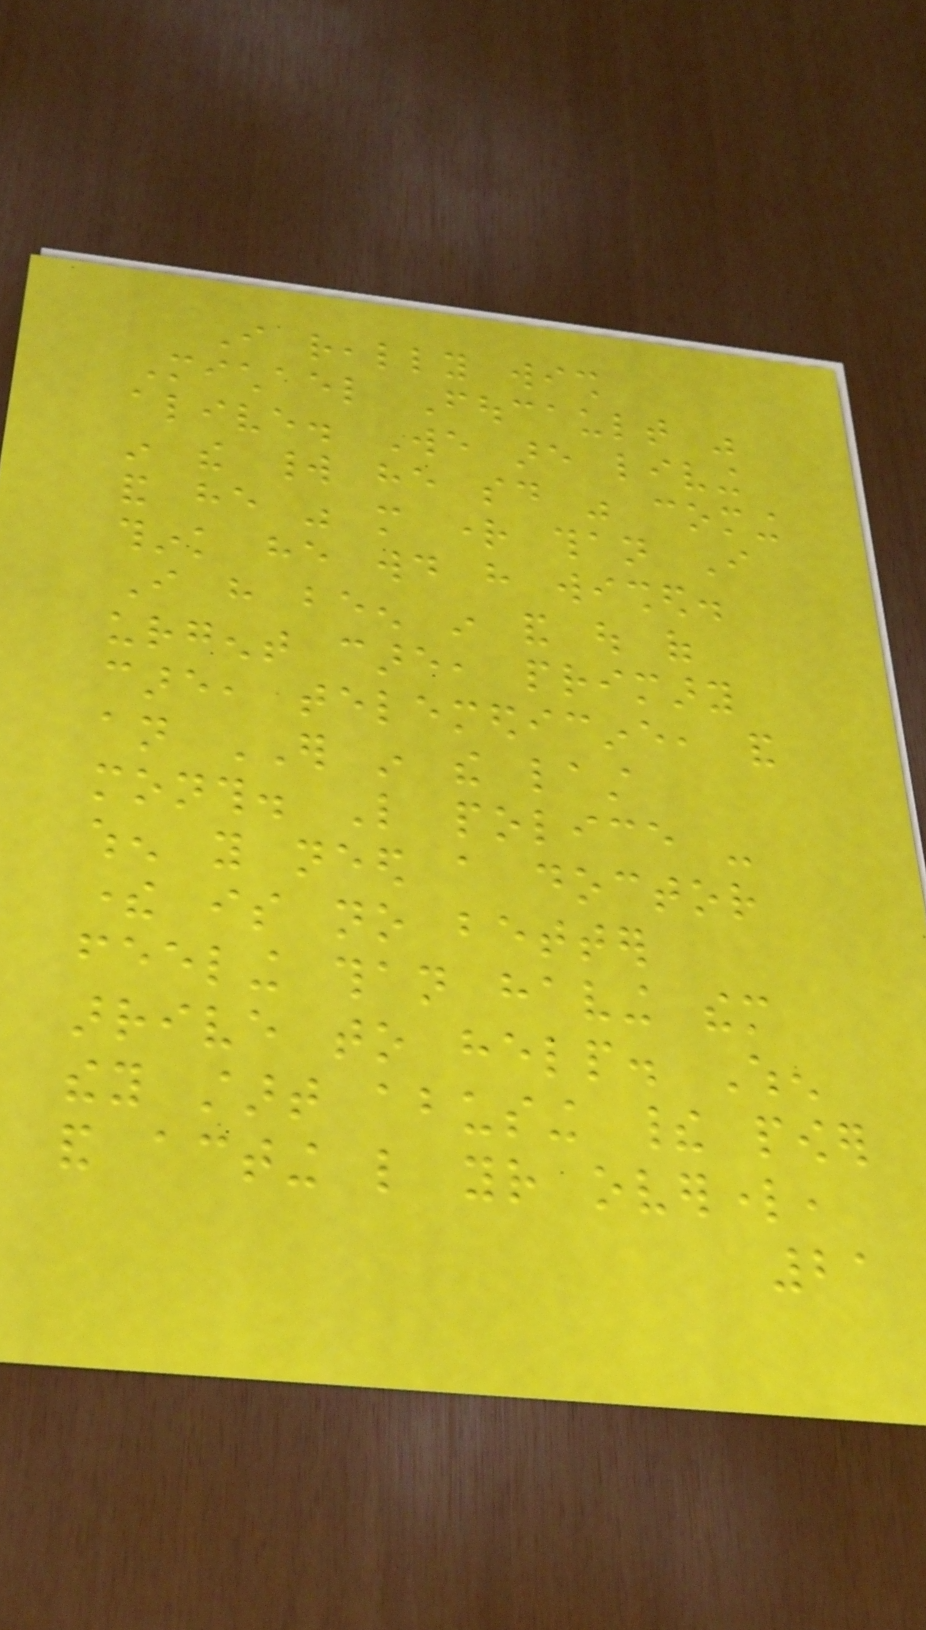I really wish
Michael Foucault was
alive. We are living
in the world he said was coming
and he was more right than I
think he would have wished.
I have been in and out of
urgent care, primary
care, telemedicine, and
an ER in the last
month. Like police -
when you need a doctor
there is no better
feeling than having them
arrive to help. When
they start abusing their power
and acting like your overlord,
21
